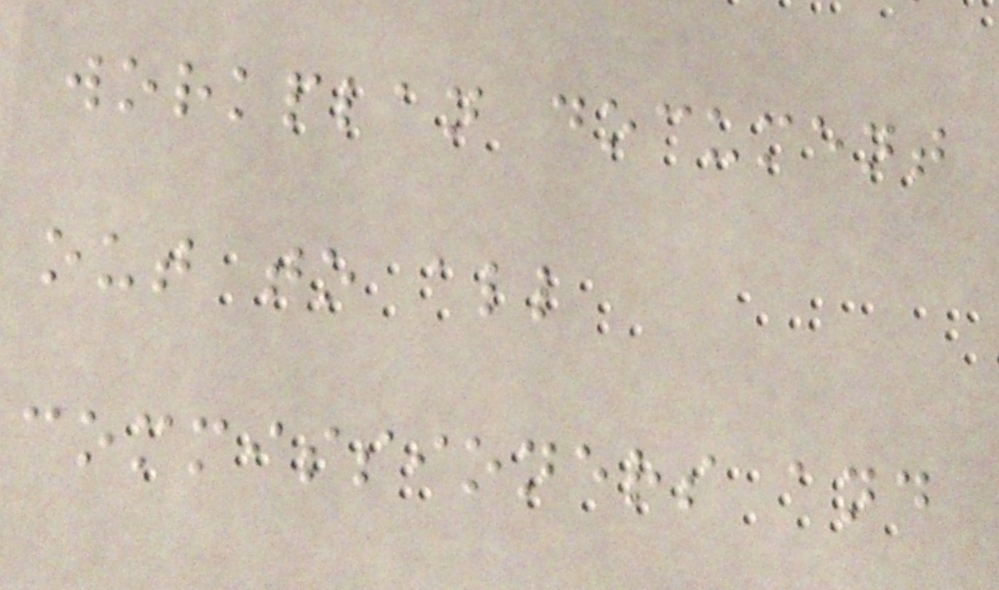workplan document
out to all
commissioners and
